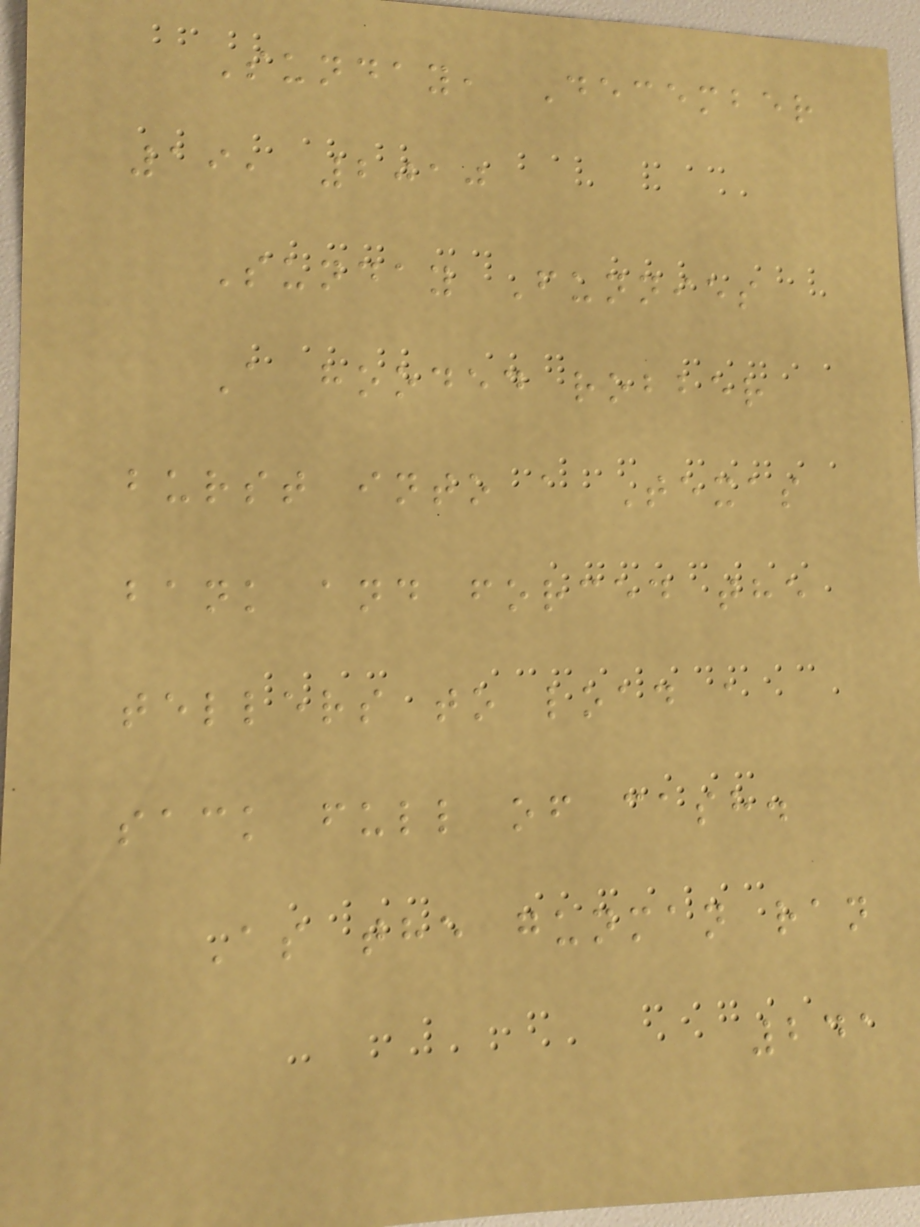Sunday, December
19, 2010
Sunday Funnies
A hooded robber
burst into a Texas
bank and forced the
tellers to load a
sack full of cash.
As the gunman ran
241
